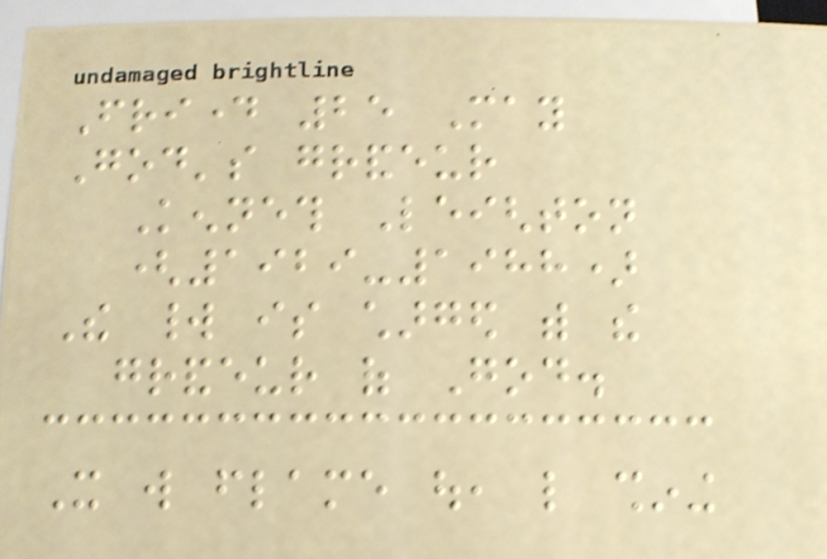Friday 25 May
God's grandeur
Kenneth Leighton
(1929-1988)
The world is charged with the
grandeur of God.
It will flame out, like shining
